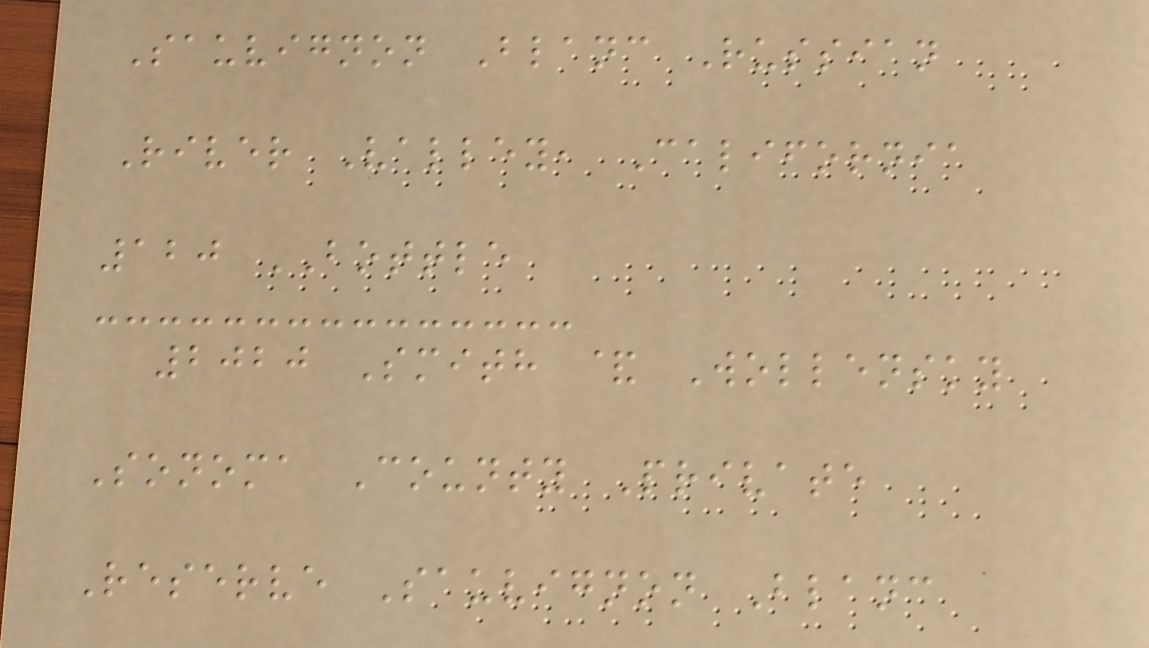Sauvignon Blanc Russian
River Valley, California
120 BOTTLE
2020 Smith & Wollensky
Sonoma County Private
Reserve Sauvignon Blanc
